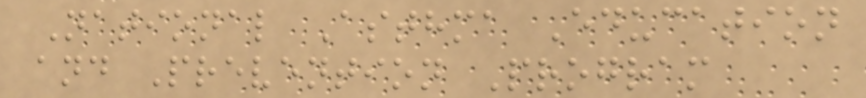National Asthma Education
and Prevention Program
